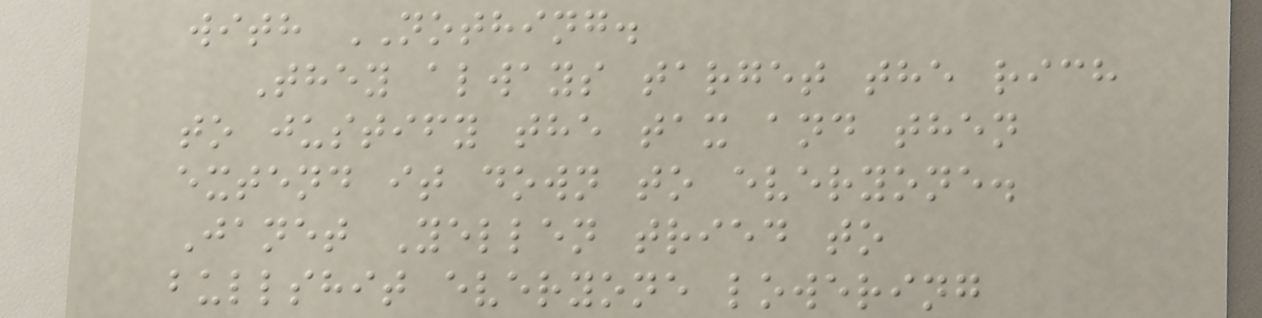with NOTHING.
They always target the rich
to justify the tax and then
extend it down to everyone.
Janet Yellen tried to
bullshit everyone lowering
